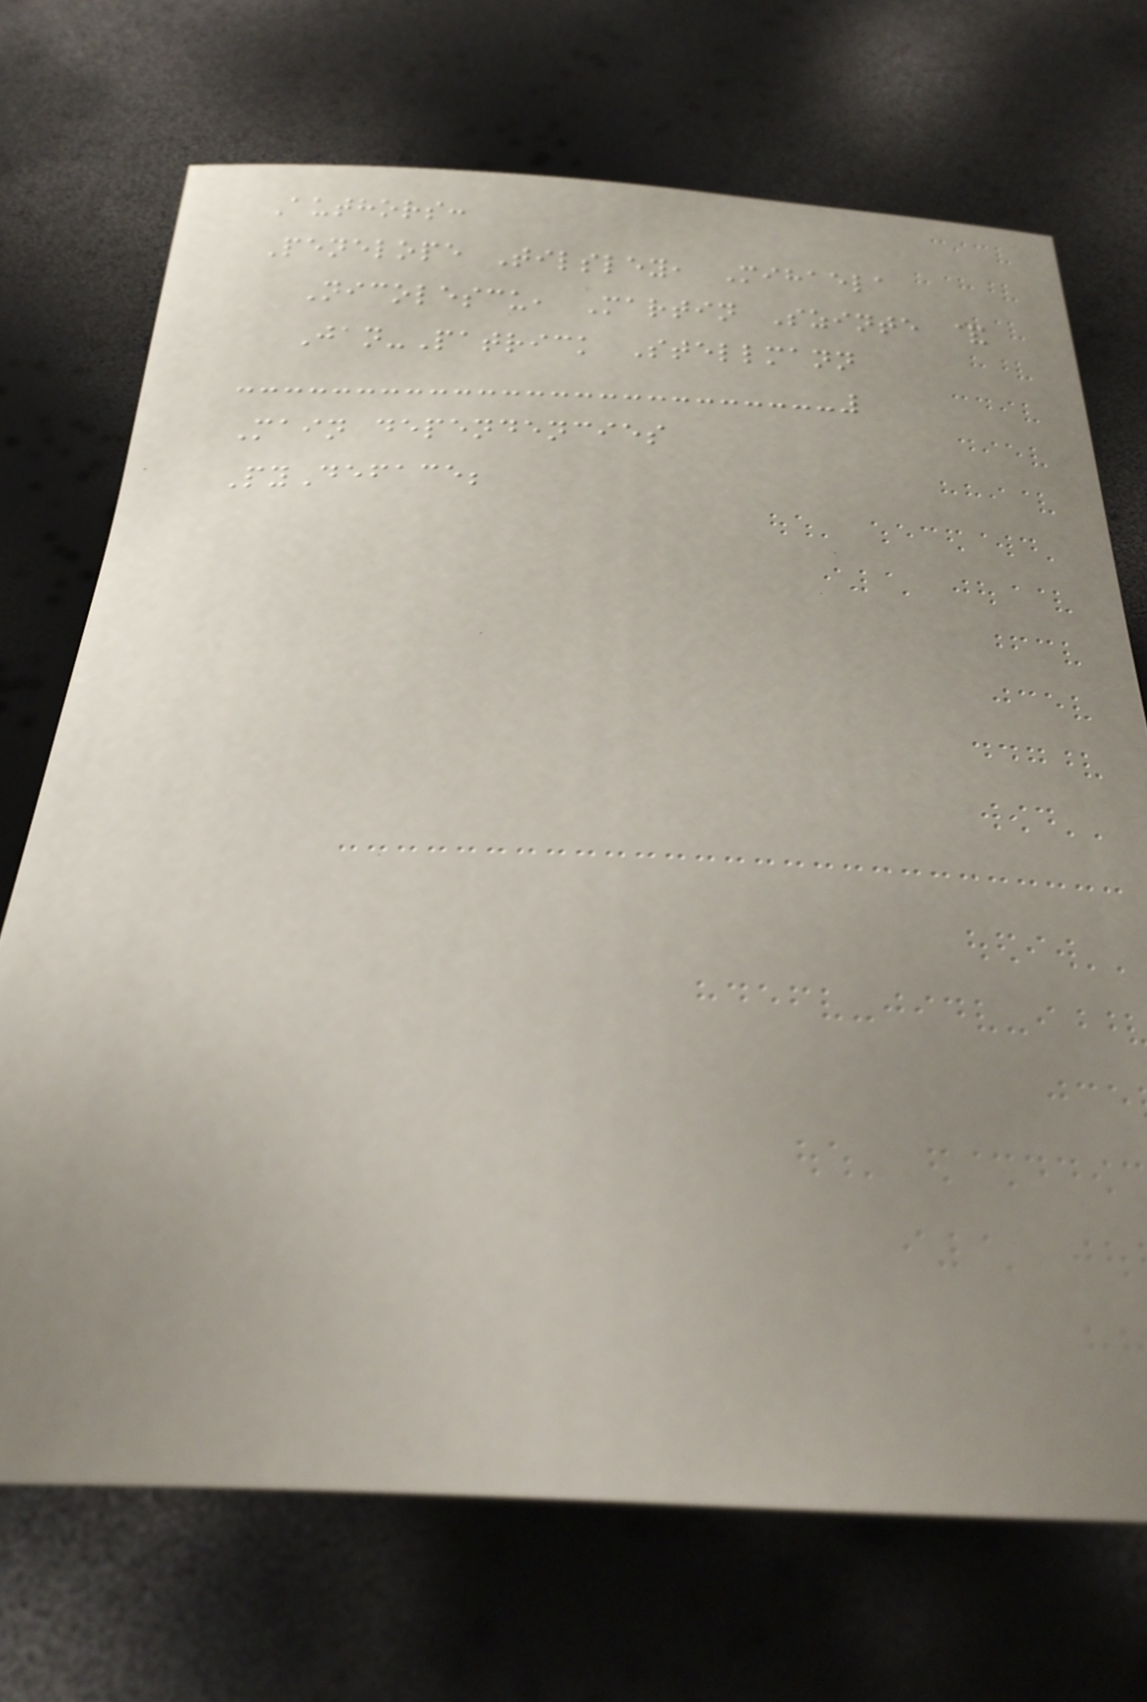Authors:
Penelope Tilsley, Mihaela
Nicolescu, Martin Szinte &
Jan-Patrick Stellmann
Main dependencies
PyDeface;
